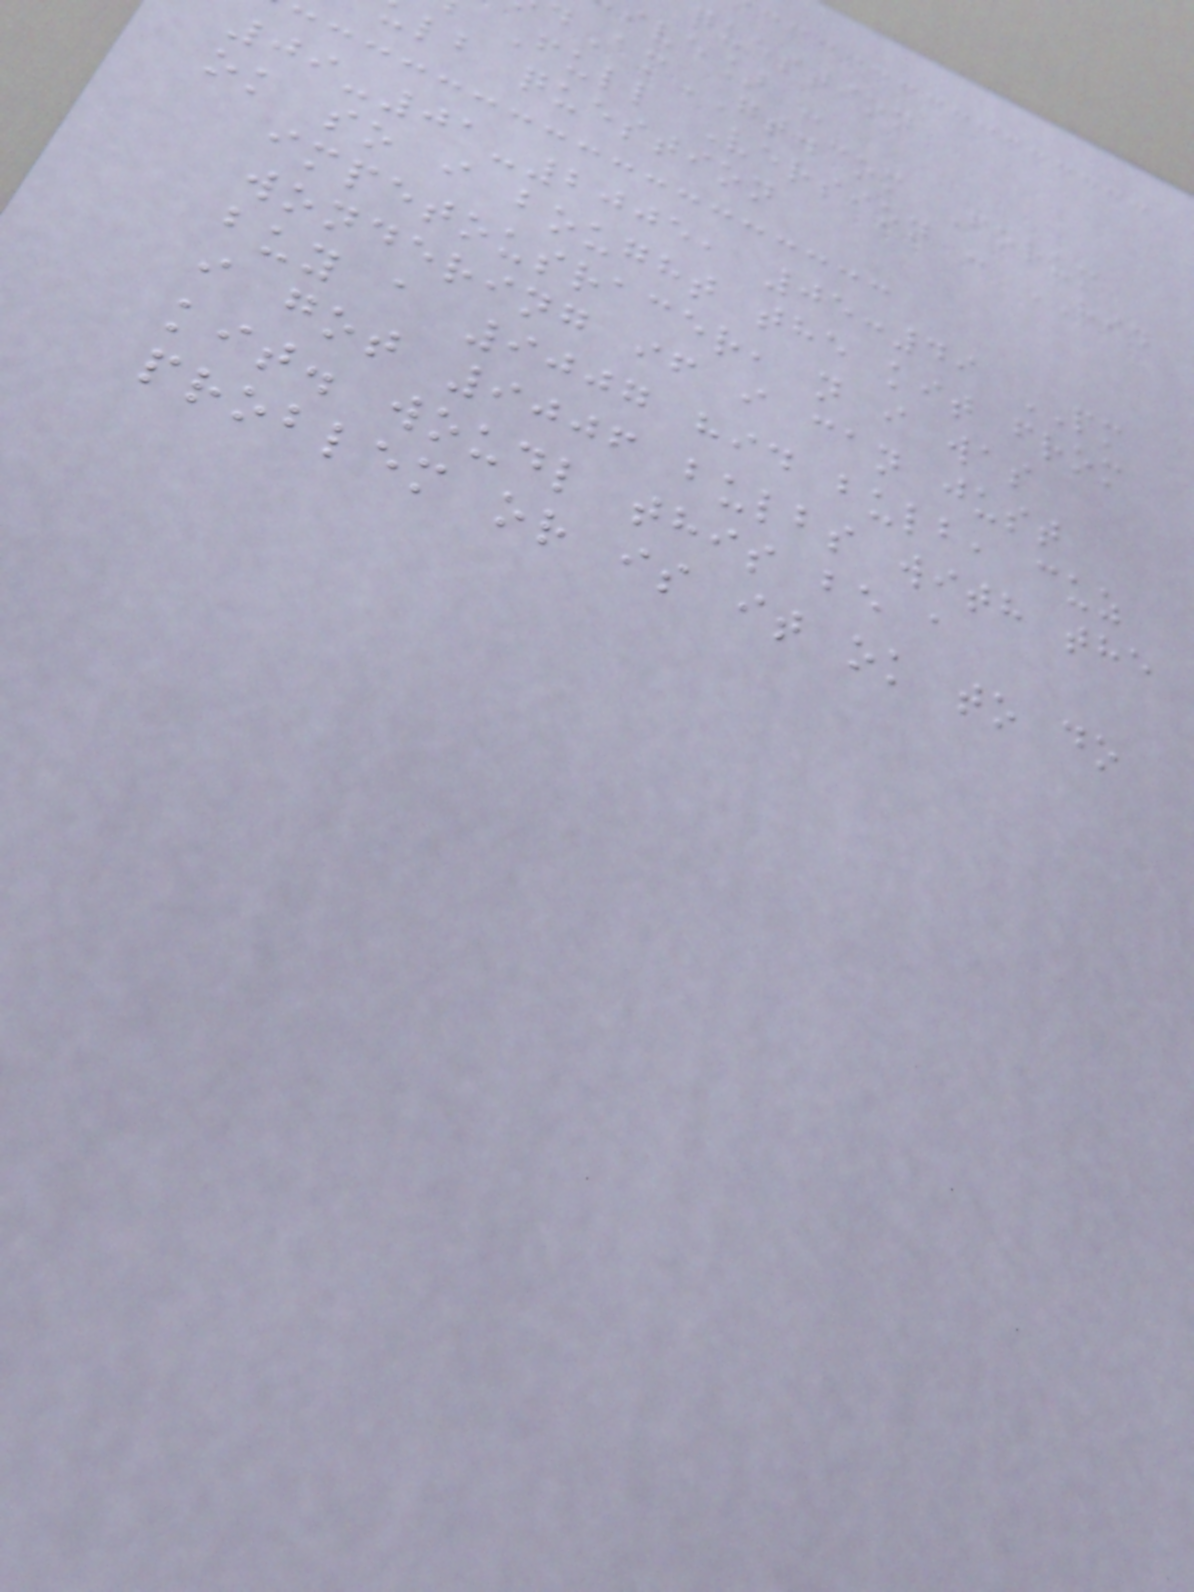question
ive] -
dAmGT.com Forum
Full Version : HID
lb question
09-01-2005, 05:49 PM
ok so i bought the kit from
impetousracer, n i was
wondering if i can just
buy a 9007 hid bulb, cuz
i got 9006 bulbs with the
kit. woudl this be a
problem or is it ok to do
